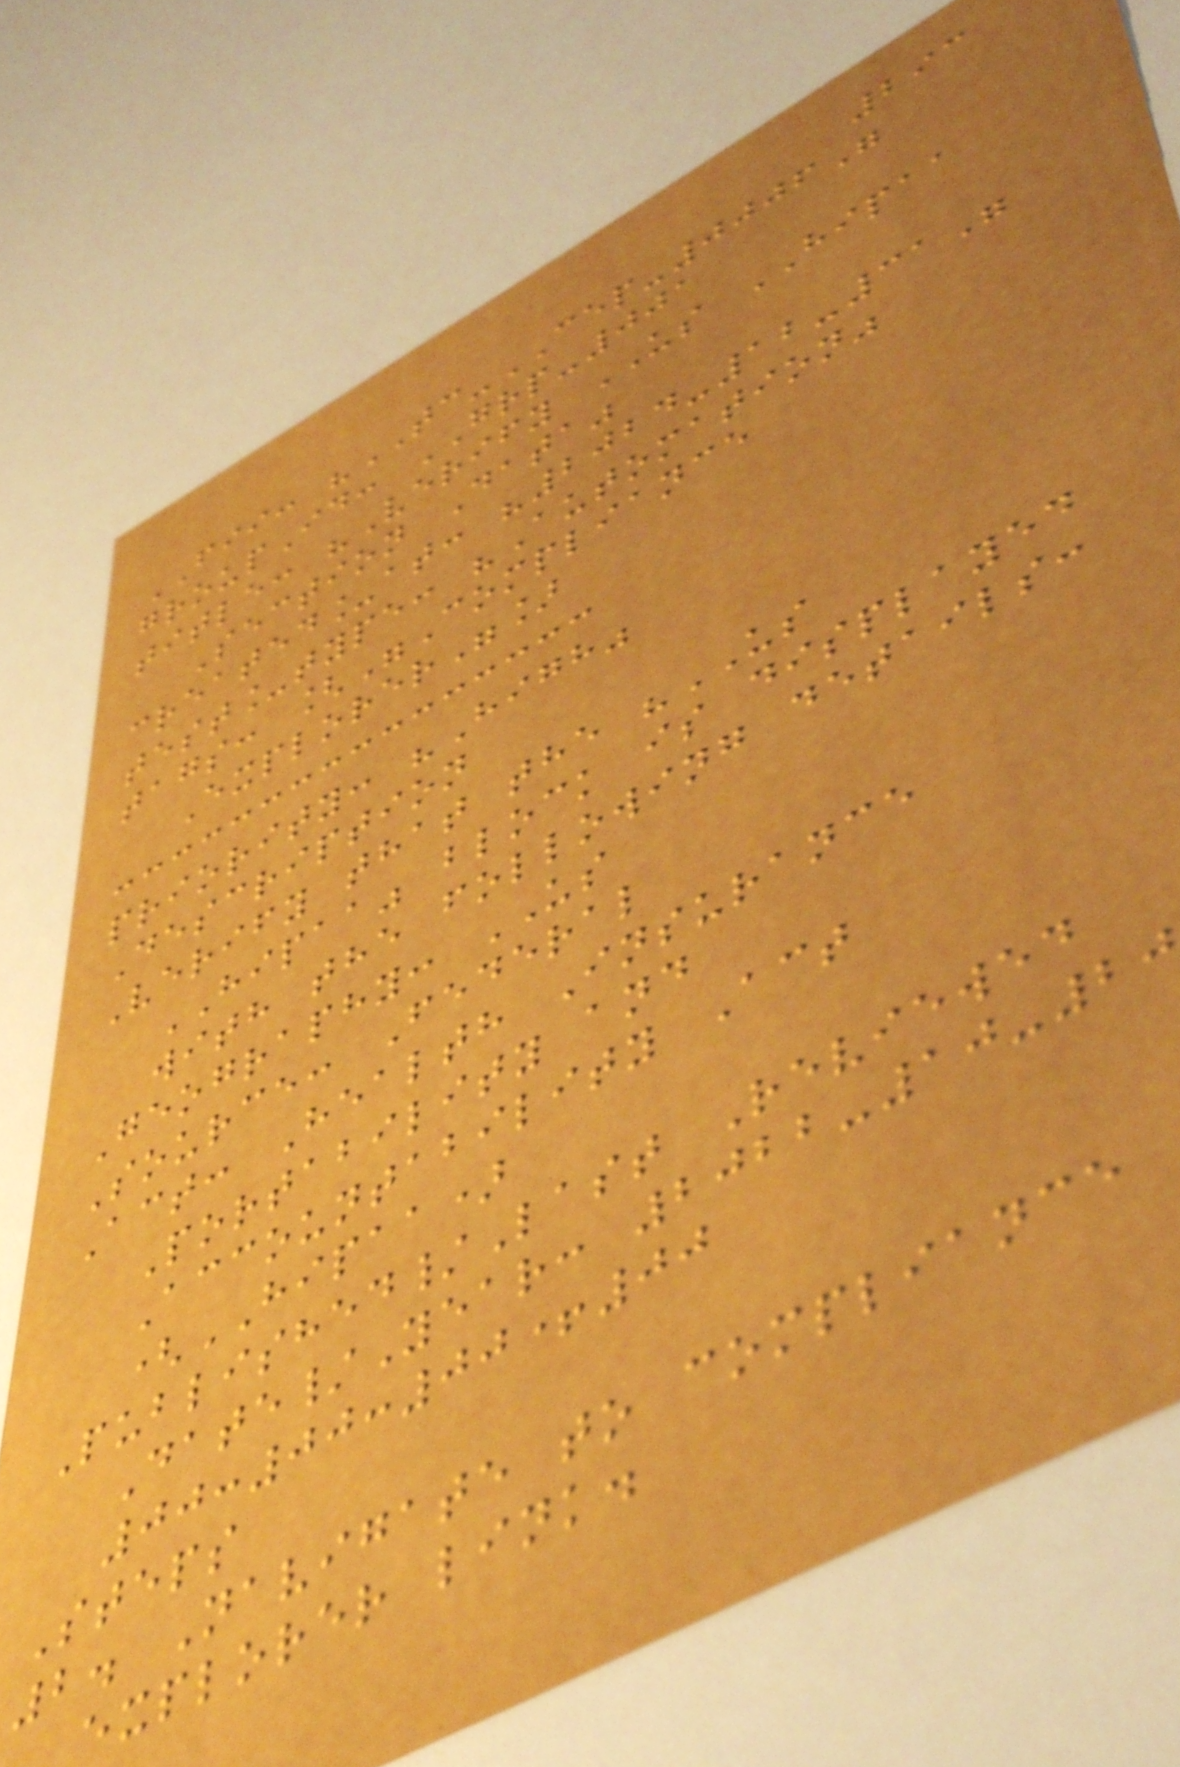293
FII: "TC-CEP-0006"
groupId: GRP-001
title: "Verify US HIPAA
Section Data"
created_at: "2024-12-31"
test_type: "Automation"
tags: ["Compliance
Explorer"]
priority: "High"
Description
Verify that the "US
HIPAA" block is displayed
with the following details:
Geography: US
Source: Federal
Act: Health Insurance
Portability and
Accountability Act
(HIPAA)
Published/Last Reviewed
Date/Year: 2022-10-20
00:00:00+00
Steps
2. Navigate to compliance
explorer link.
